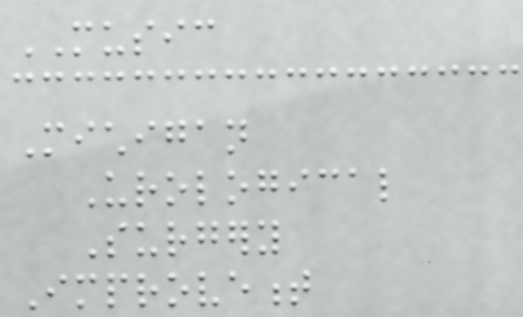MUSIC
Michigan
Urological
Surgery
Improvement
